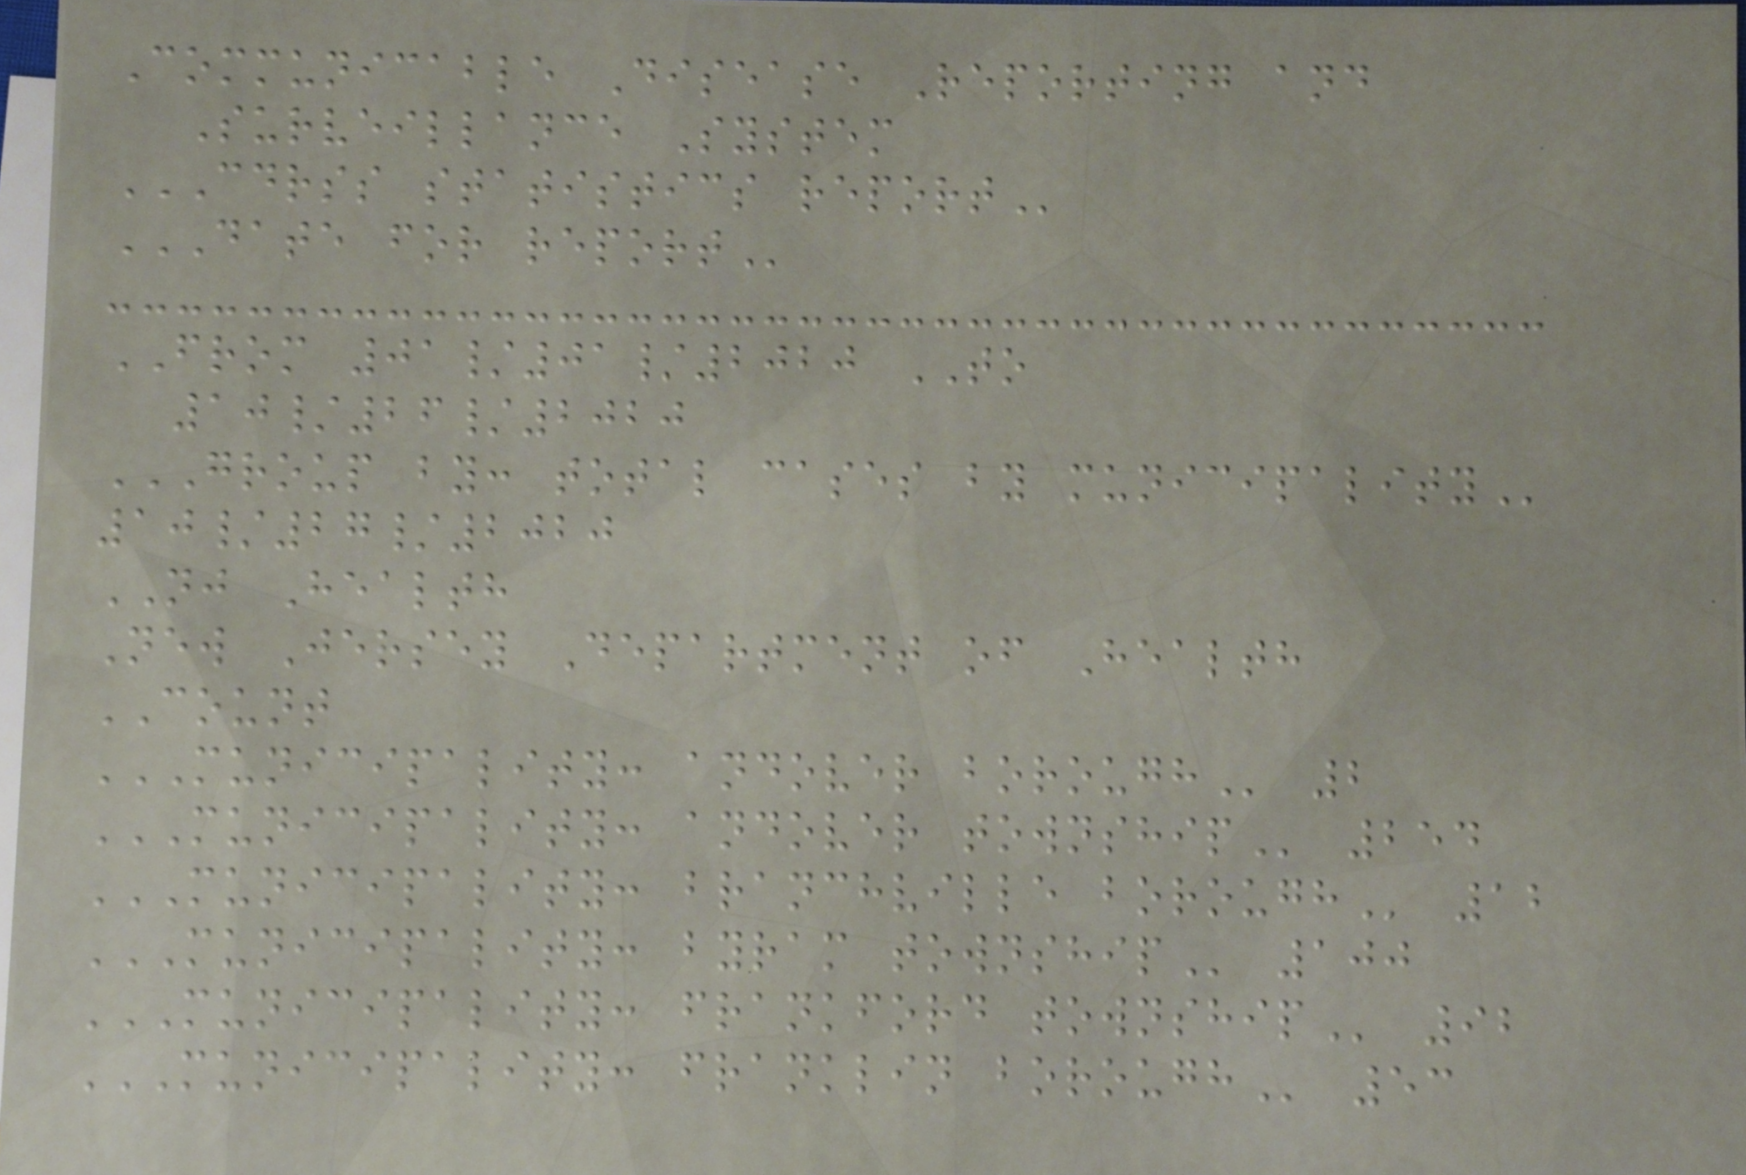Communicable Disease Reporting and
Surveillance System
CDRSS STATISTICS REPORT
DATE FOR REPORT
FROM 01/01/2020 TO
10/26/2020
GROUP BY: TOTAL CASES BY MUNICIPALITY
10/27/2020
NJ Health
New Jersey Department of Health
COUNT
MUNICIPALITY: ANDOVER BOROUGH 2
MUNICIPALITY: ANDOVER TOWNSHIP 254
MUNICIPALITY: BRANCHVILLE BOROUGH 12
MUNICIPALITY: BYRAM TOWNSHIP 100
MUNICIPALITY: FRANKFORD TOWNSHIP 92
MUNICIPALITY: FRANKLIN BOROUGH 53
